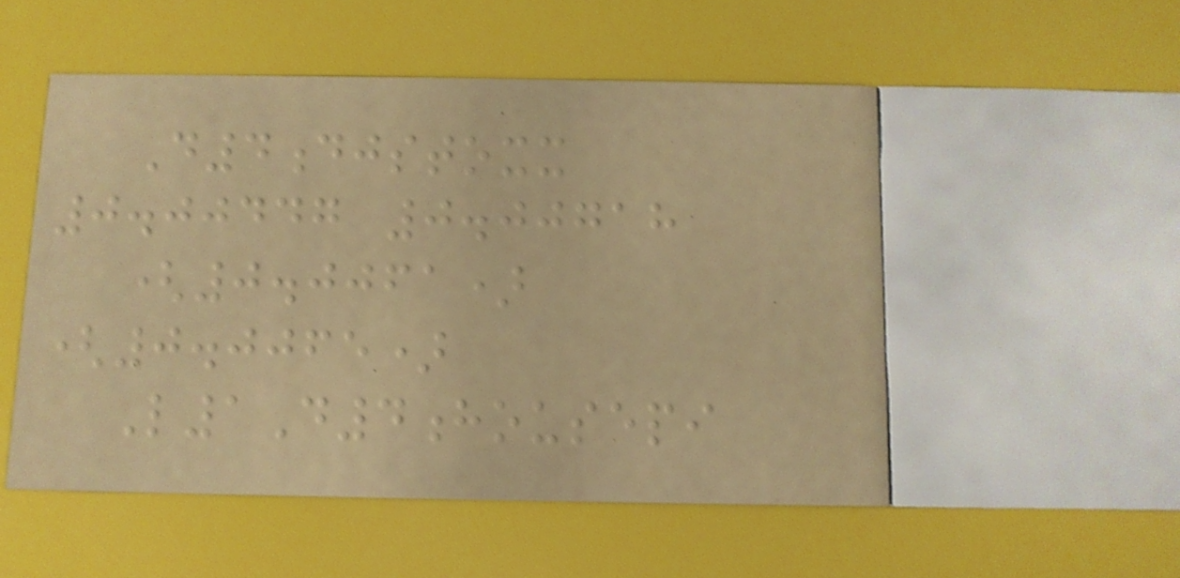D4djstoxx
0.00447 0.00718
(0.0061)
(0.0065)
L1D4housepi
